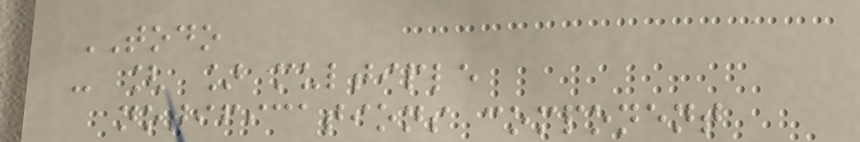TODO
- [ ] multiple
notifications component
